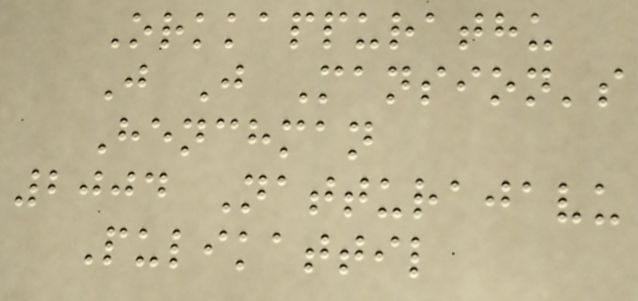Orkkappurathu
J J Mansion's
Henchman
2004 Natturajavu
Pulikattil
